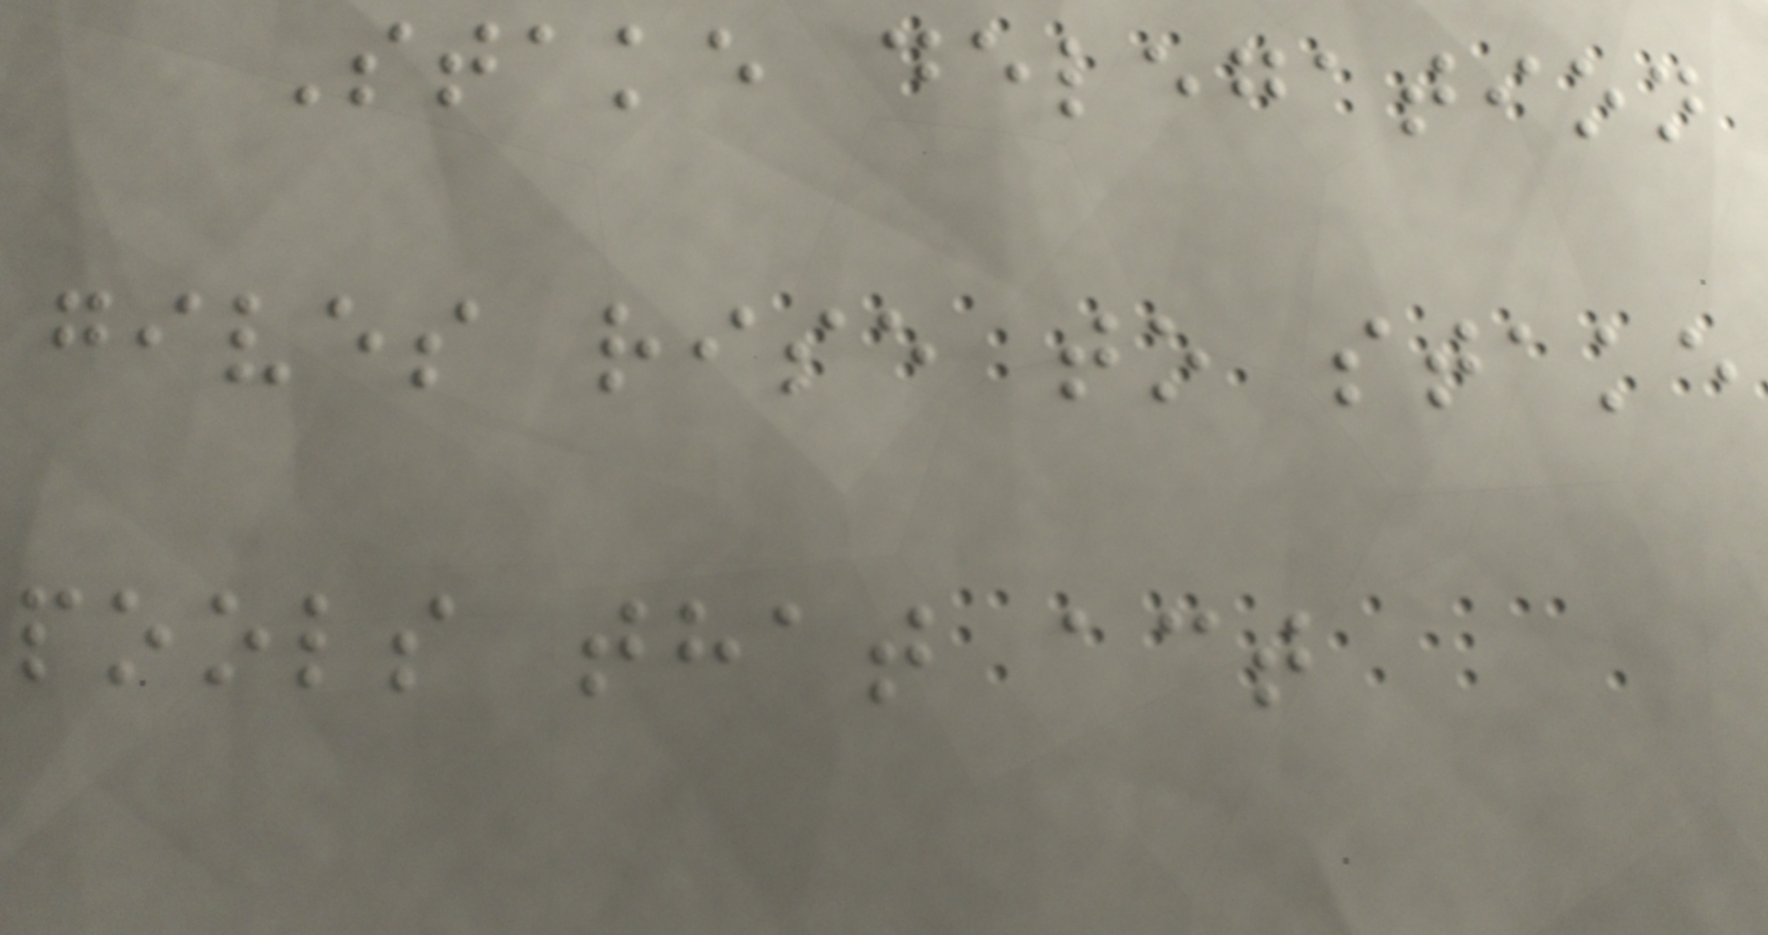Stake delegation
gives rise to stake
pools that act
